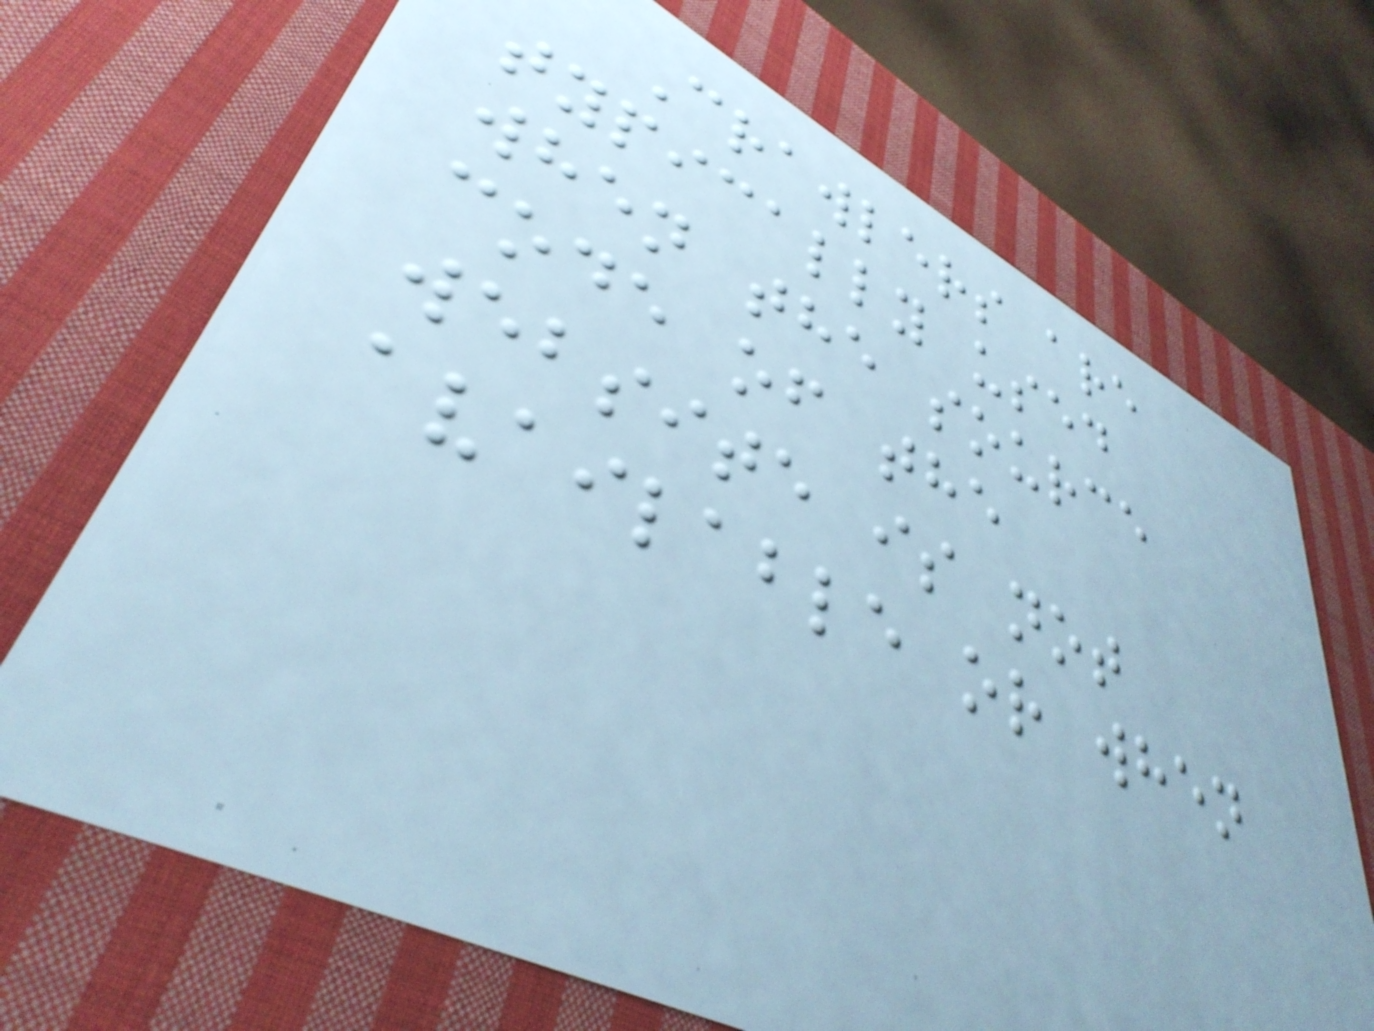Crawlers are
typically used
when the source
code of the
website is not
available or when
